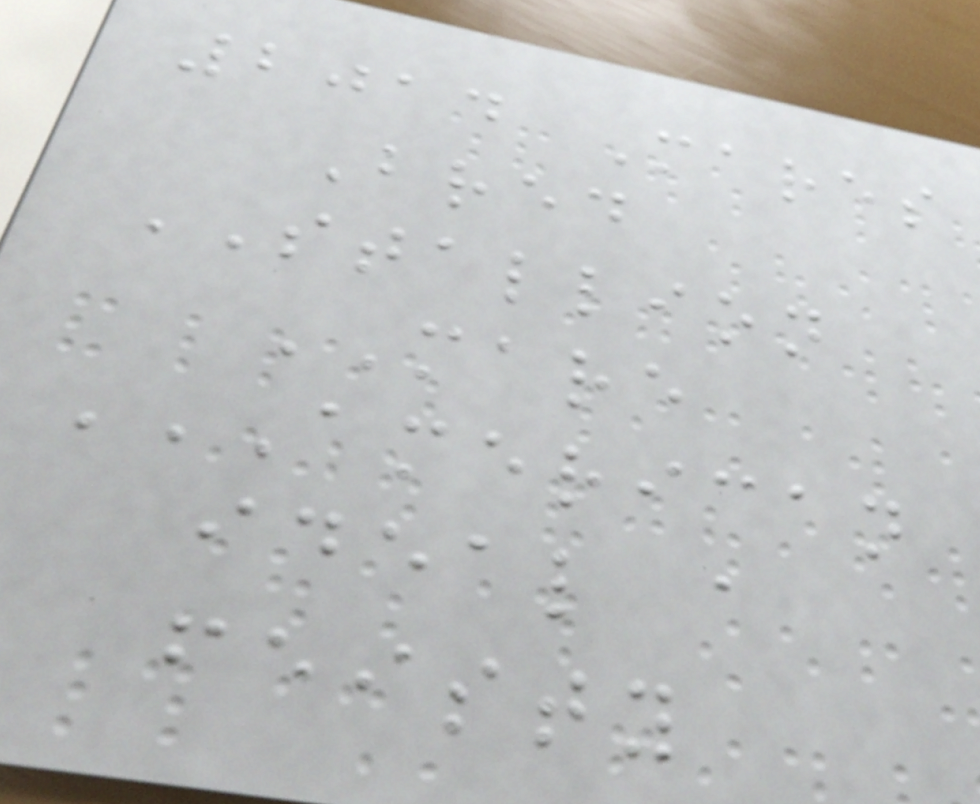2014 Mares
Bred
STALLION
MARE
AMERICAN
IDEAL A
FEISTY
